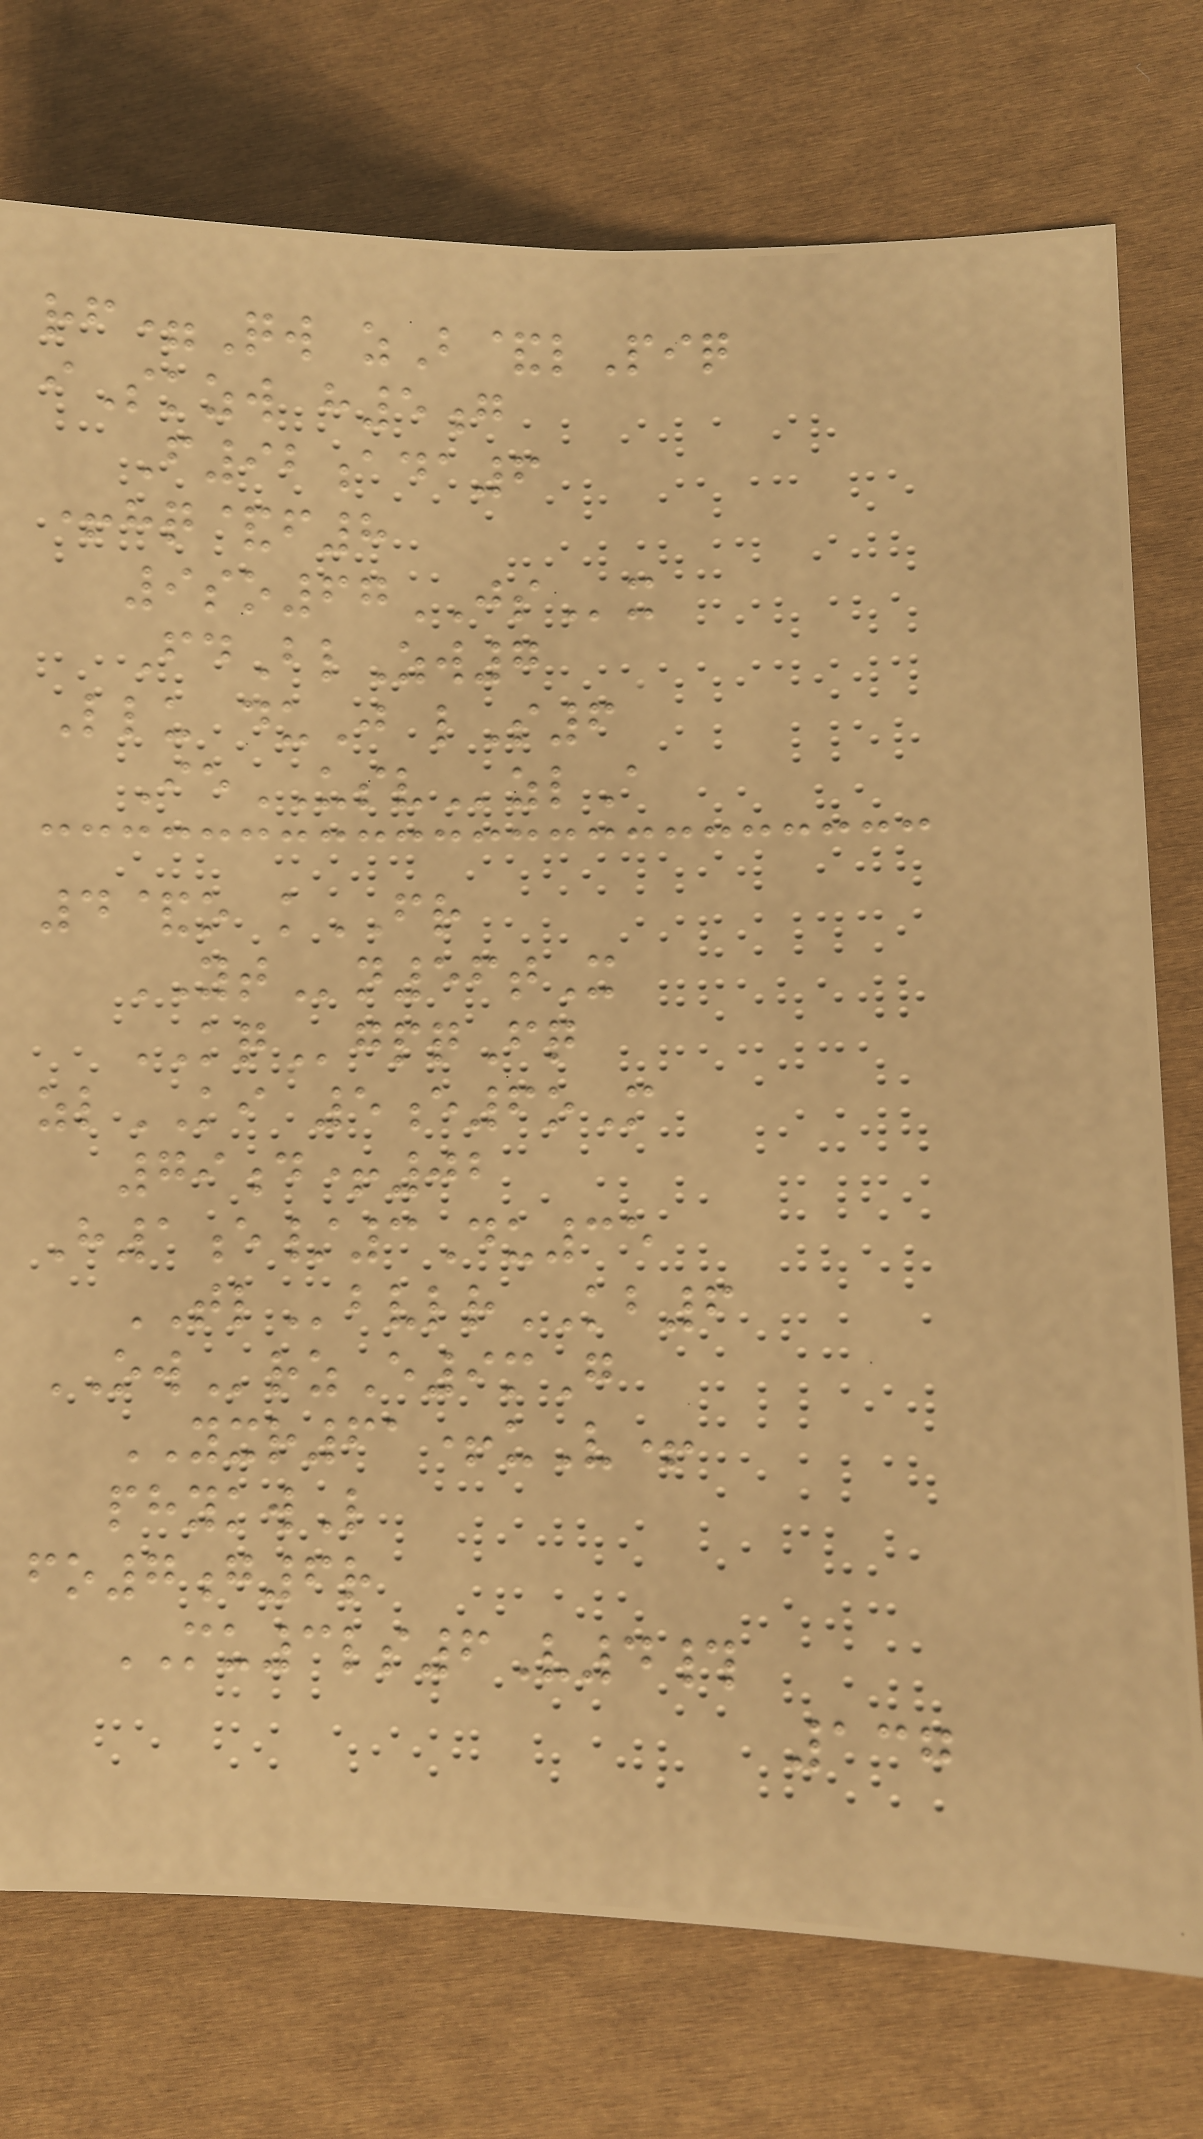rf=Qw zB&lPiq
iSkzw h5g
F92ada6
+hq&f8
9so67JSx
FdBlZw7
Llu duJ lS6
IeUSVzlA
4&o kFR
YTn56tX
KQgpqFq
zlKI 5e6oM
79d+02
H1e/3Du35
TLbvlrKB6
OWrzE9mG
YXR61+uV+
phykwL
fo7g6r
MU3ls6V4#
137
